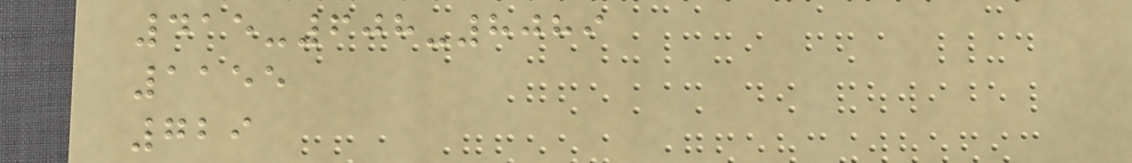415-608-8089
1155
729
